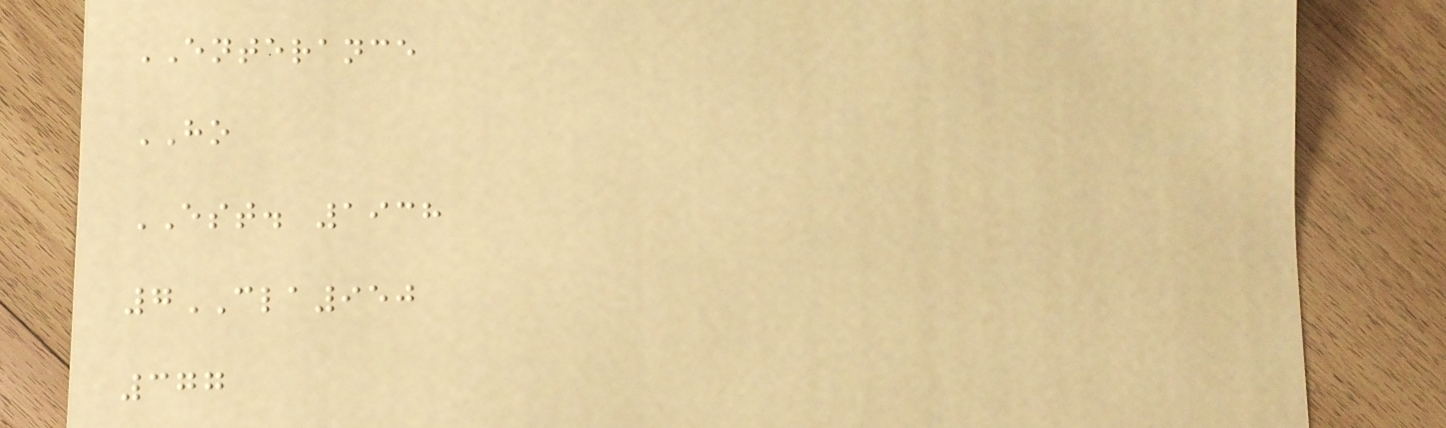ENTERANCE
HO
EST. 1938
7CLA950
377
